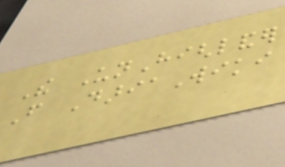The UnHighlander
From DariaWiki
